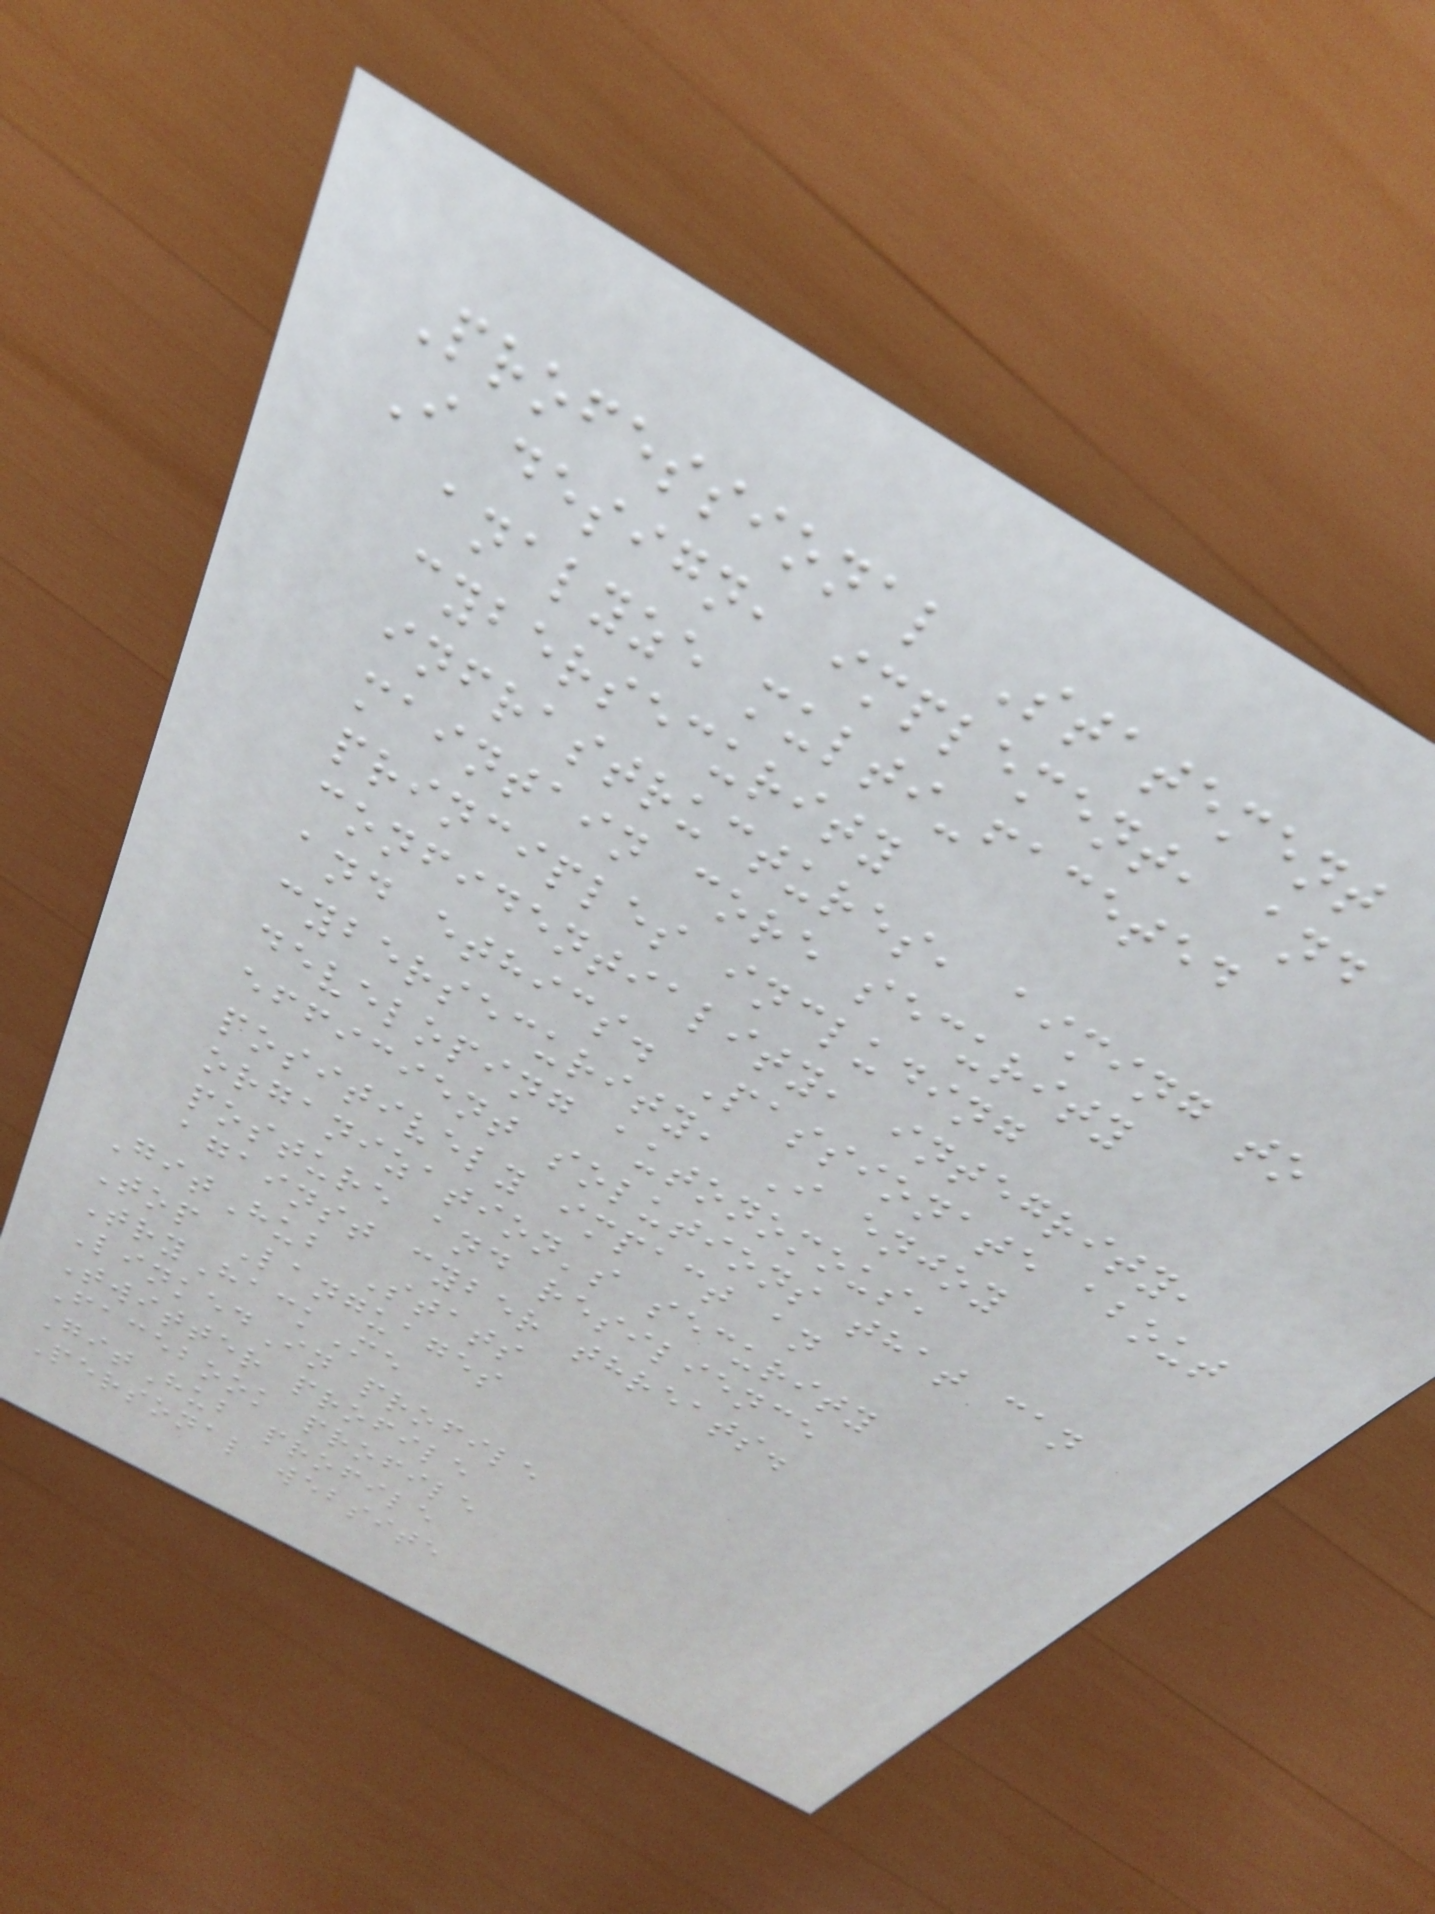Professional Statement
I design, implement, and
analyze multi-faceted
cybersecurity
infrastructures, aiming to
maintain core security
principles including
confidentiality, integrity,
and ethics. Passionate about
cybersecurity, I enjoy
developing autonomous,
efficient solutions that can
positively impact an
organization's security
posture and resilience
against cyber threats.
GitHub Stats
Top Languages
TryHackMe
LinkedIn profile
Twitter profile
Facebook profile
GitHub profile
Personal website
